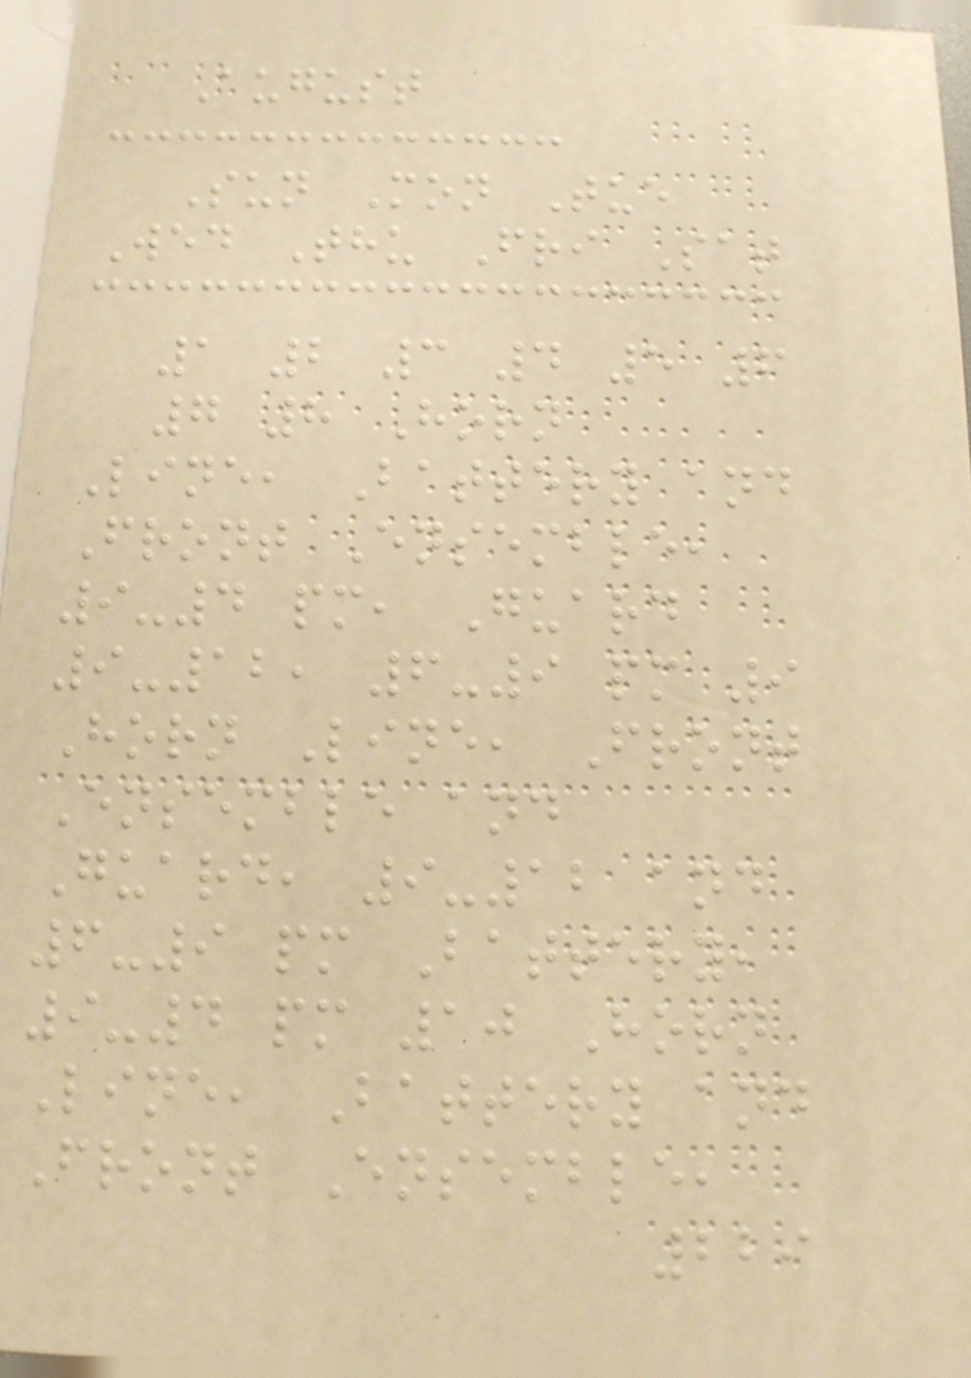August
Sun Mon Tue
Wed Thu Fri Sat
1 2 3 4 5 6
7 8 Horn
Line, Battery and
Front Ensemble,
9-4 pm, Guard
9-12, 6-9 pm 9
Horn Line, Front
Ensemble and
Guard, 9-12 and
6-9 pm Battery,
9-4 pm 10 Horn
Line, Battery and
Front Ensemble,
229
